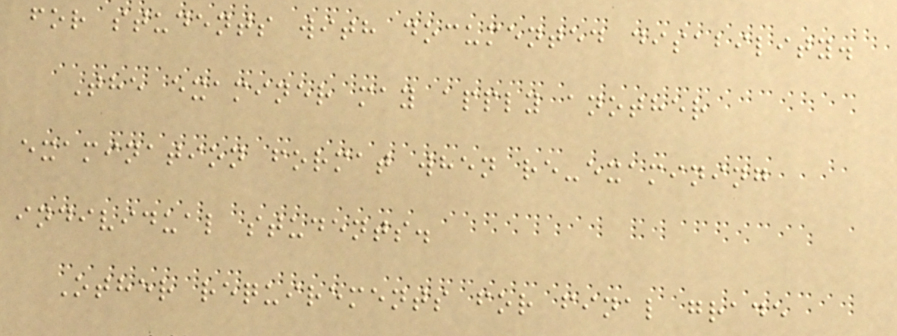for students with documented disability.
The examiner may apply another
examination format when re-examining
individual students.
Other requirements for final grade
